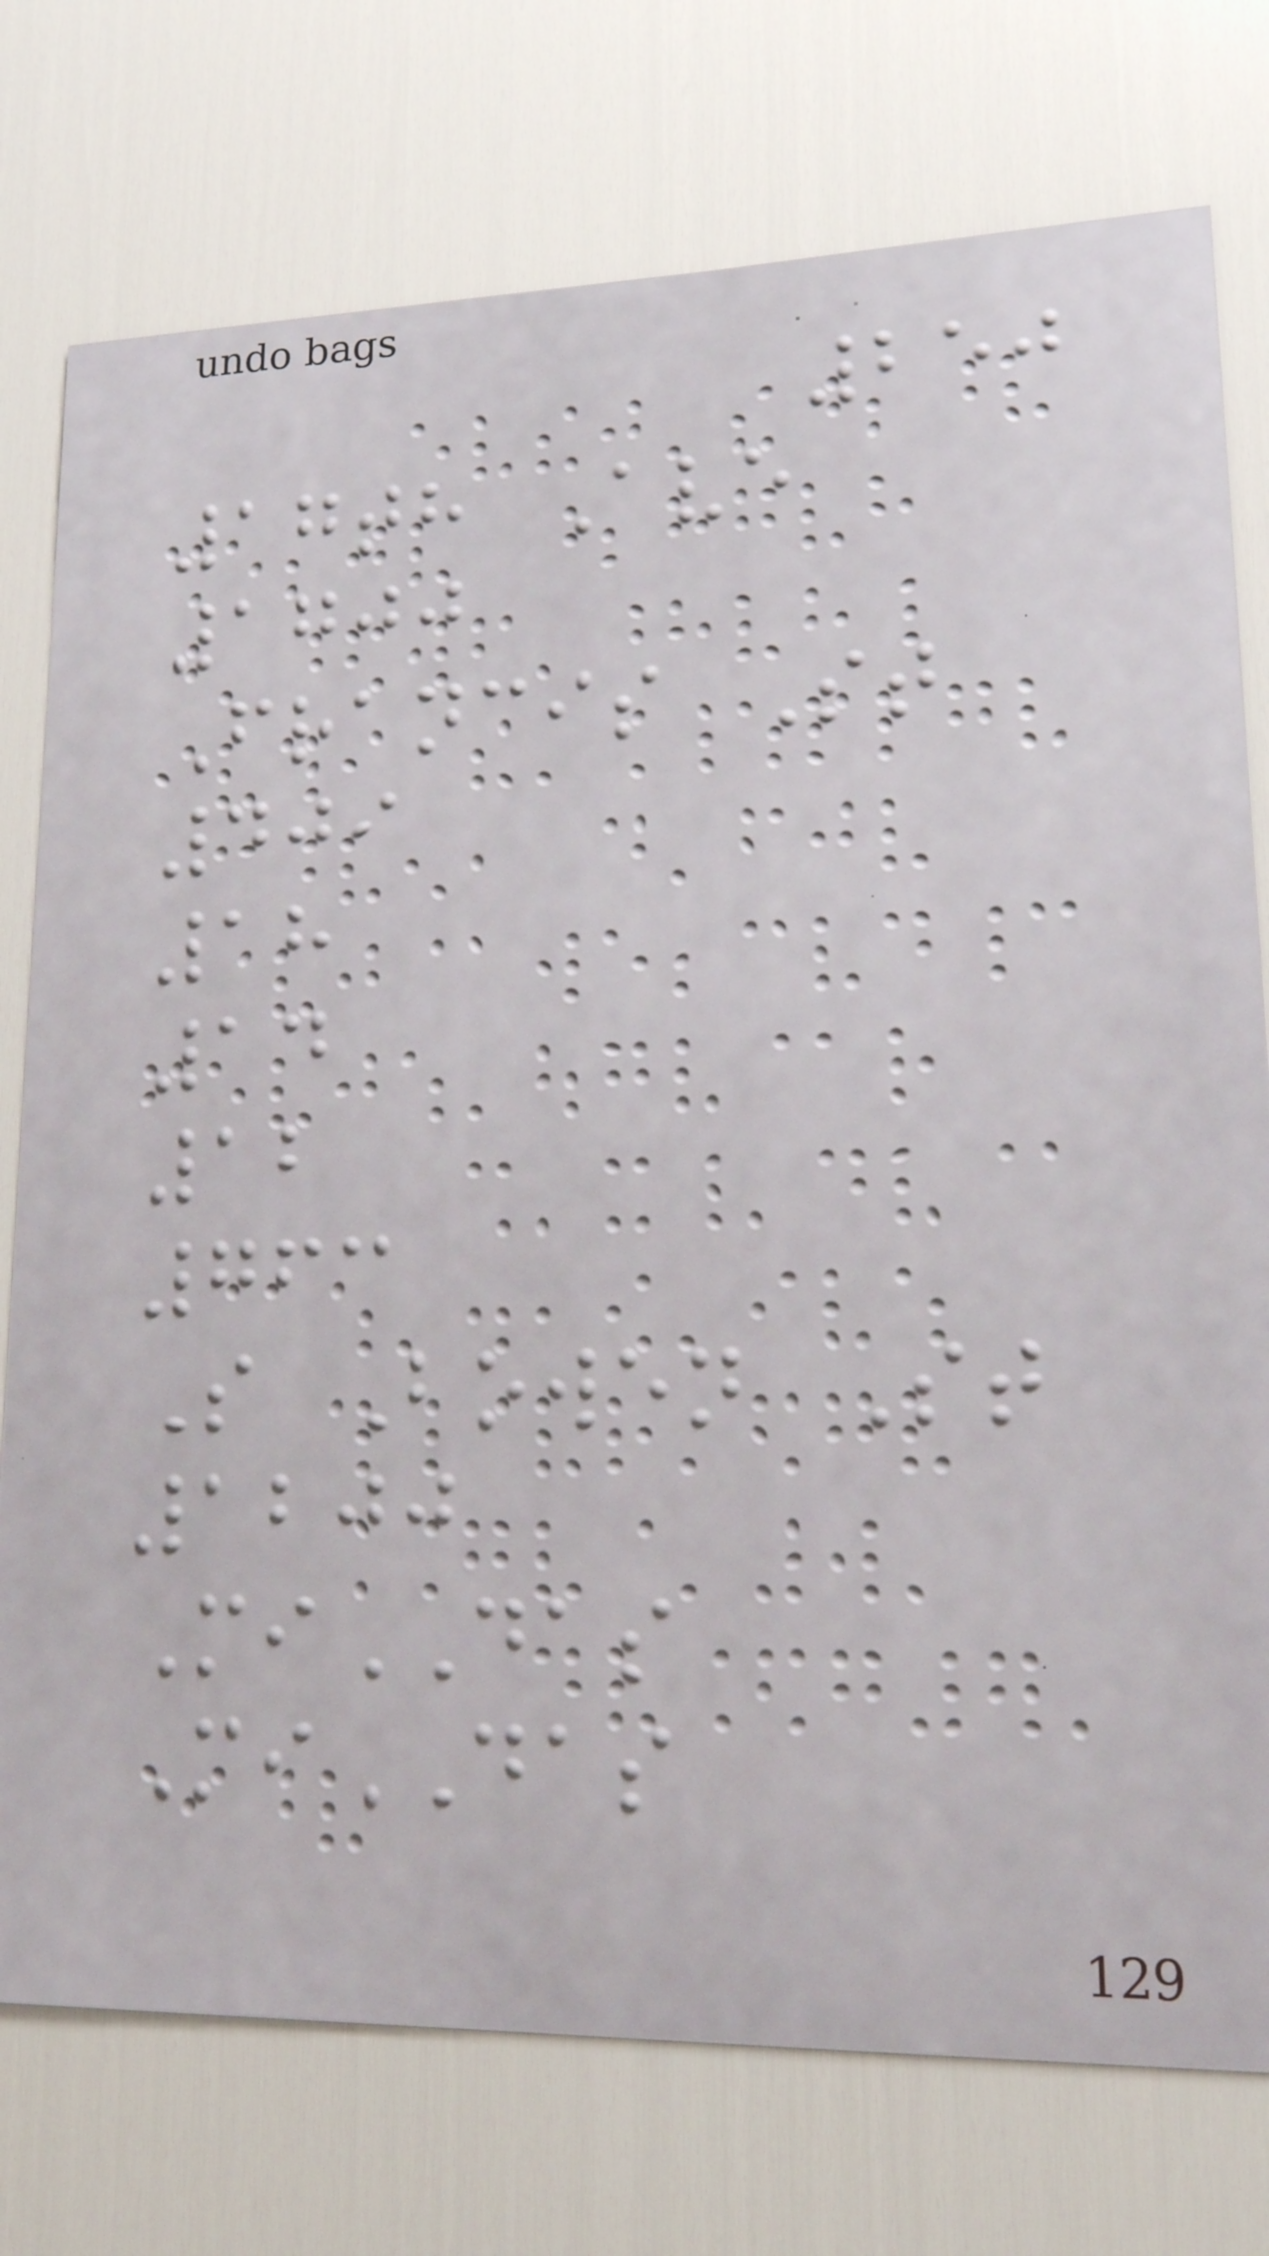250
17th Ave
1700
Francis St
409
18
14
12
763
S Bowen St
1200
MiDAS
MiDAS
